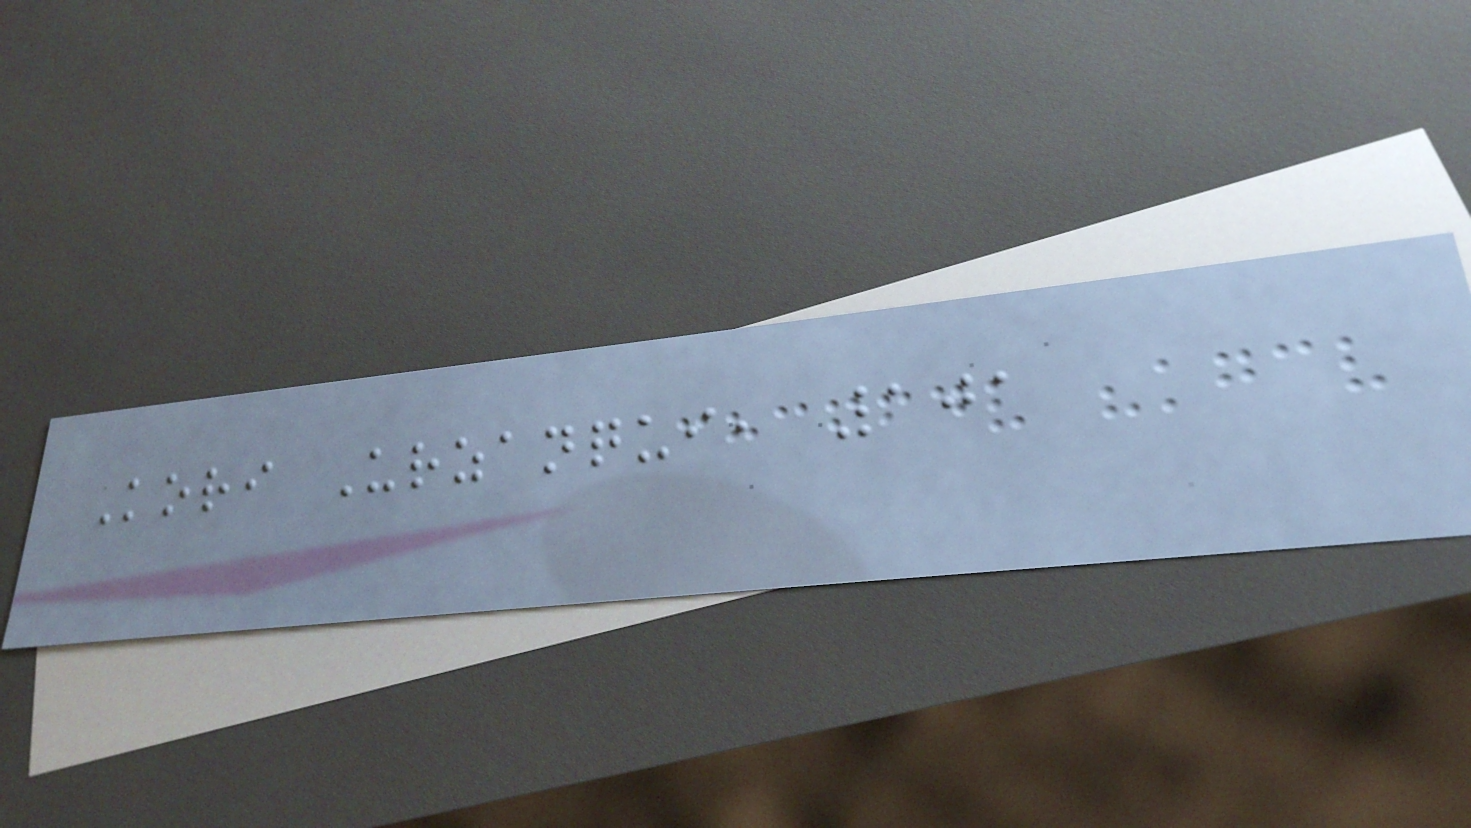Kori Urzanqui, 101
